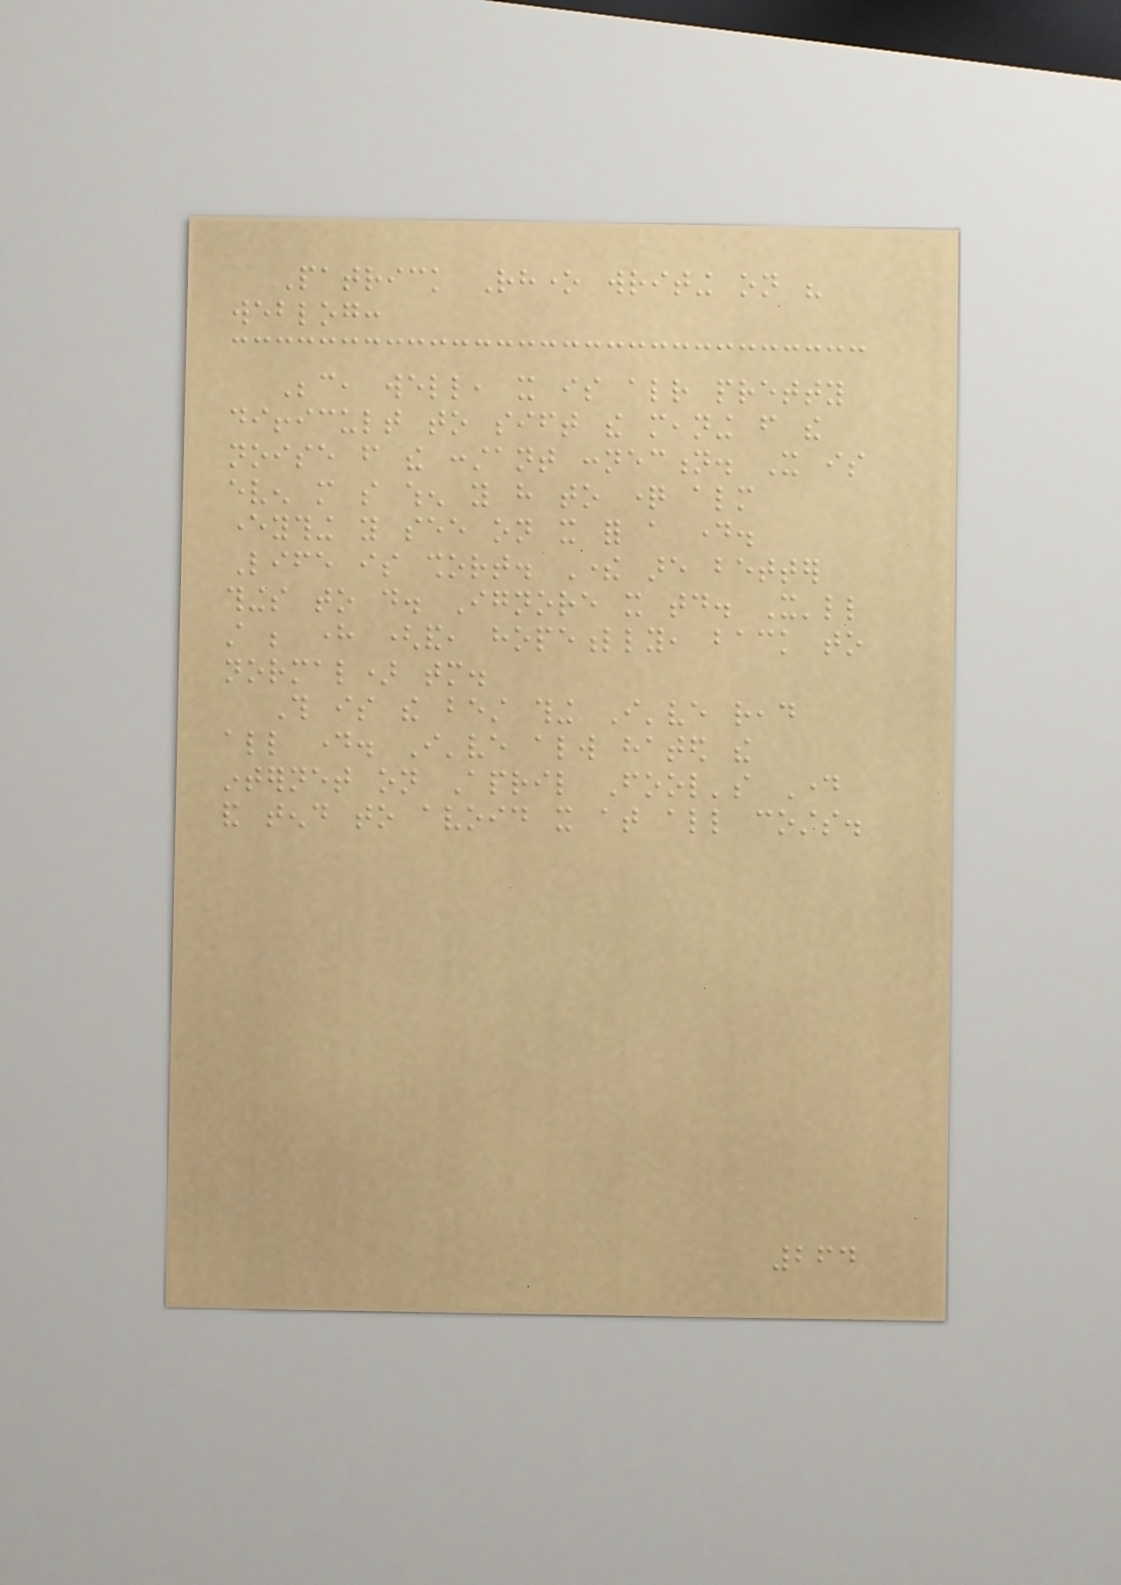Patrick Rhone writing on his
weblog:
Because, well, it is already pretty
difficult to sift the meaning from the
noise from the constant connection. It is
even more so when you have to question almost
everything you see on it for a day.
Life is short. There are better
things to do. Ignore it today. It'll
still be here (and, hopefully, back to
normal) tomorrow.
This is the best thing I've read
all day. I've always hated the
internet on April Fool's Day
and tend to avoid it at all costs.
264
